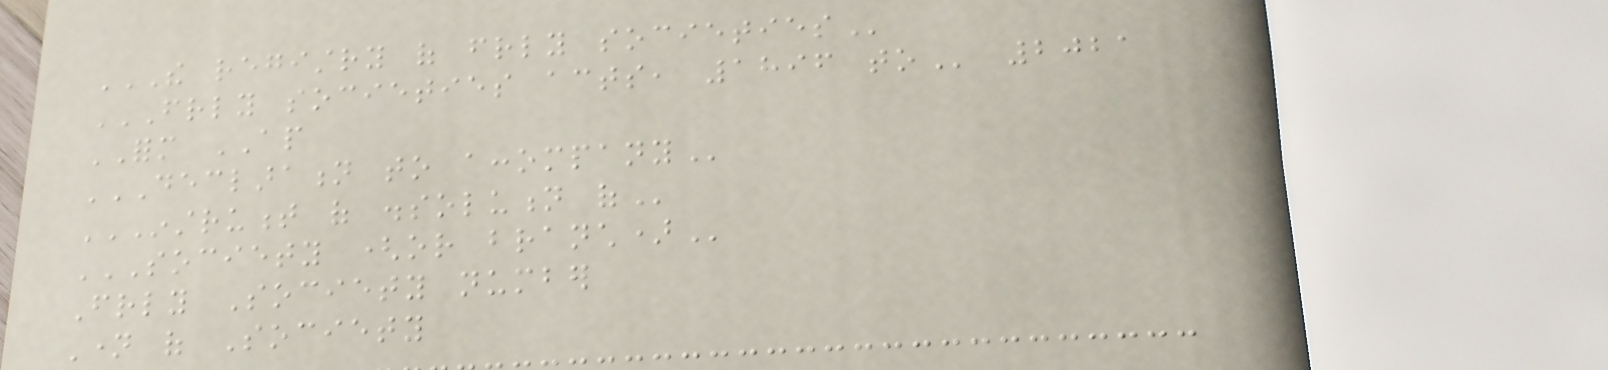THE REGISTRY OF FRIENDLY SOCIETIES
FRIENDLY SOCIETIES ACTS, 1896 TO 2021
FORM AP
DECLARATION TO ACCOMPANY
INSTRUMENT OF DISSOLUTION OF
SOCIETY (OR BRANCH)
Friendly Society number
Name of Society
